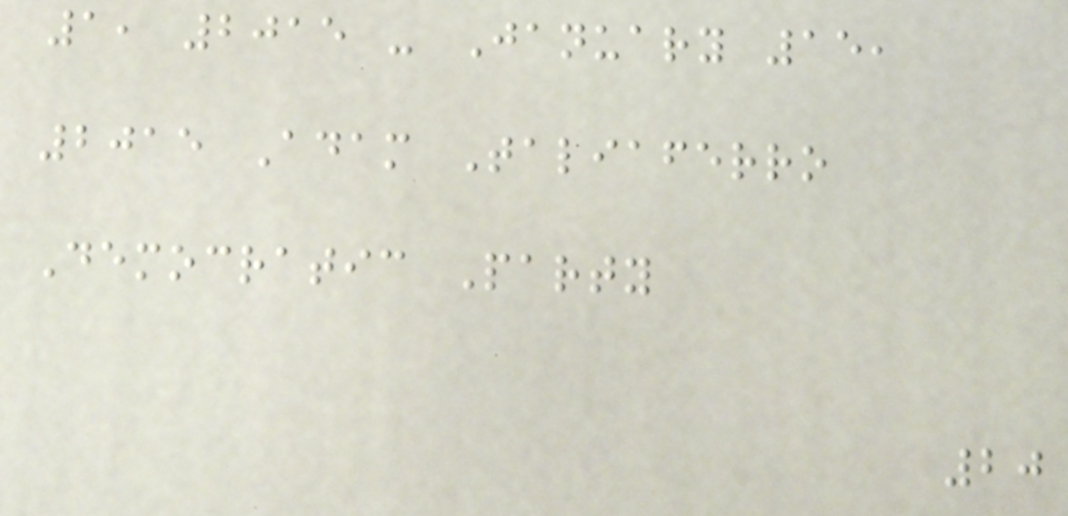1, 2015 - January 15,
2015 Adam Taliaferro
Democratic Party
20
